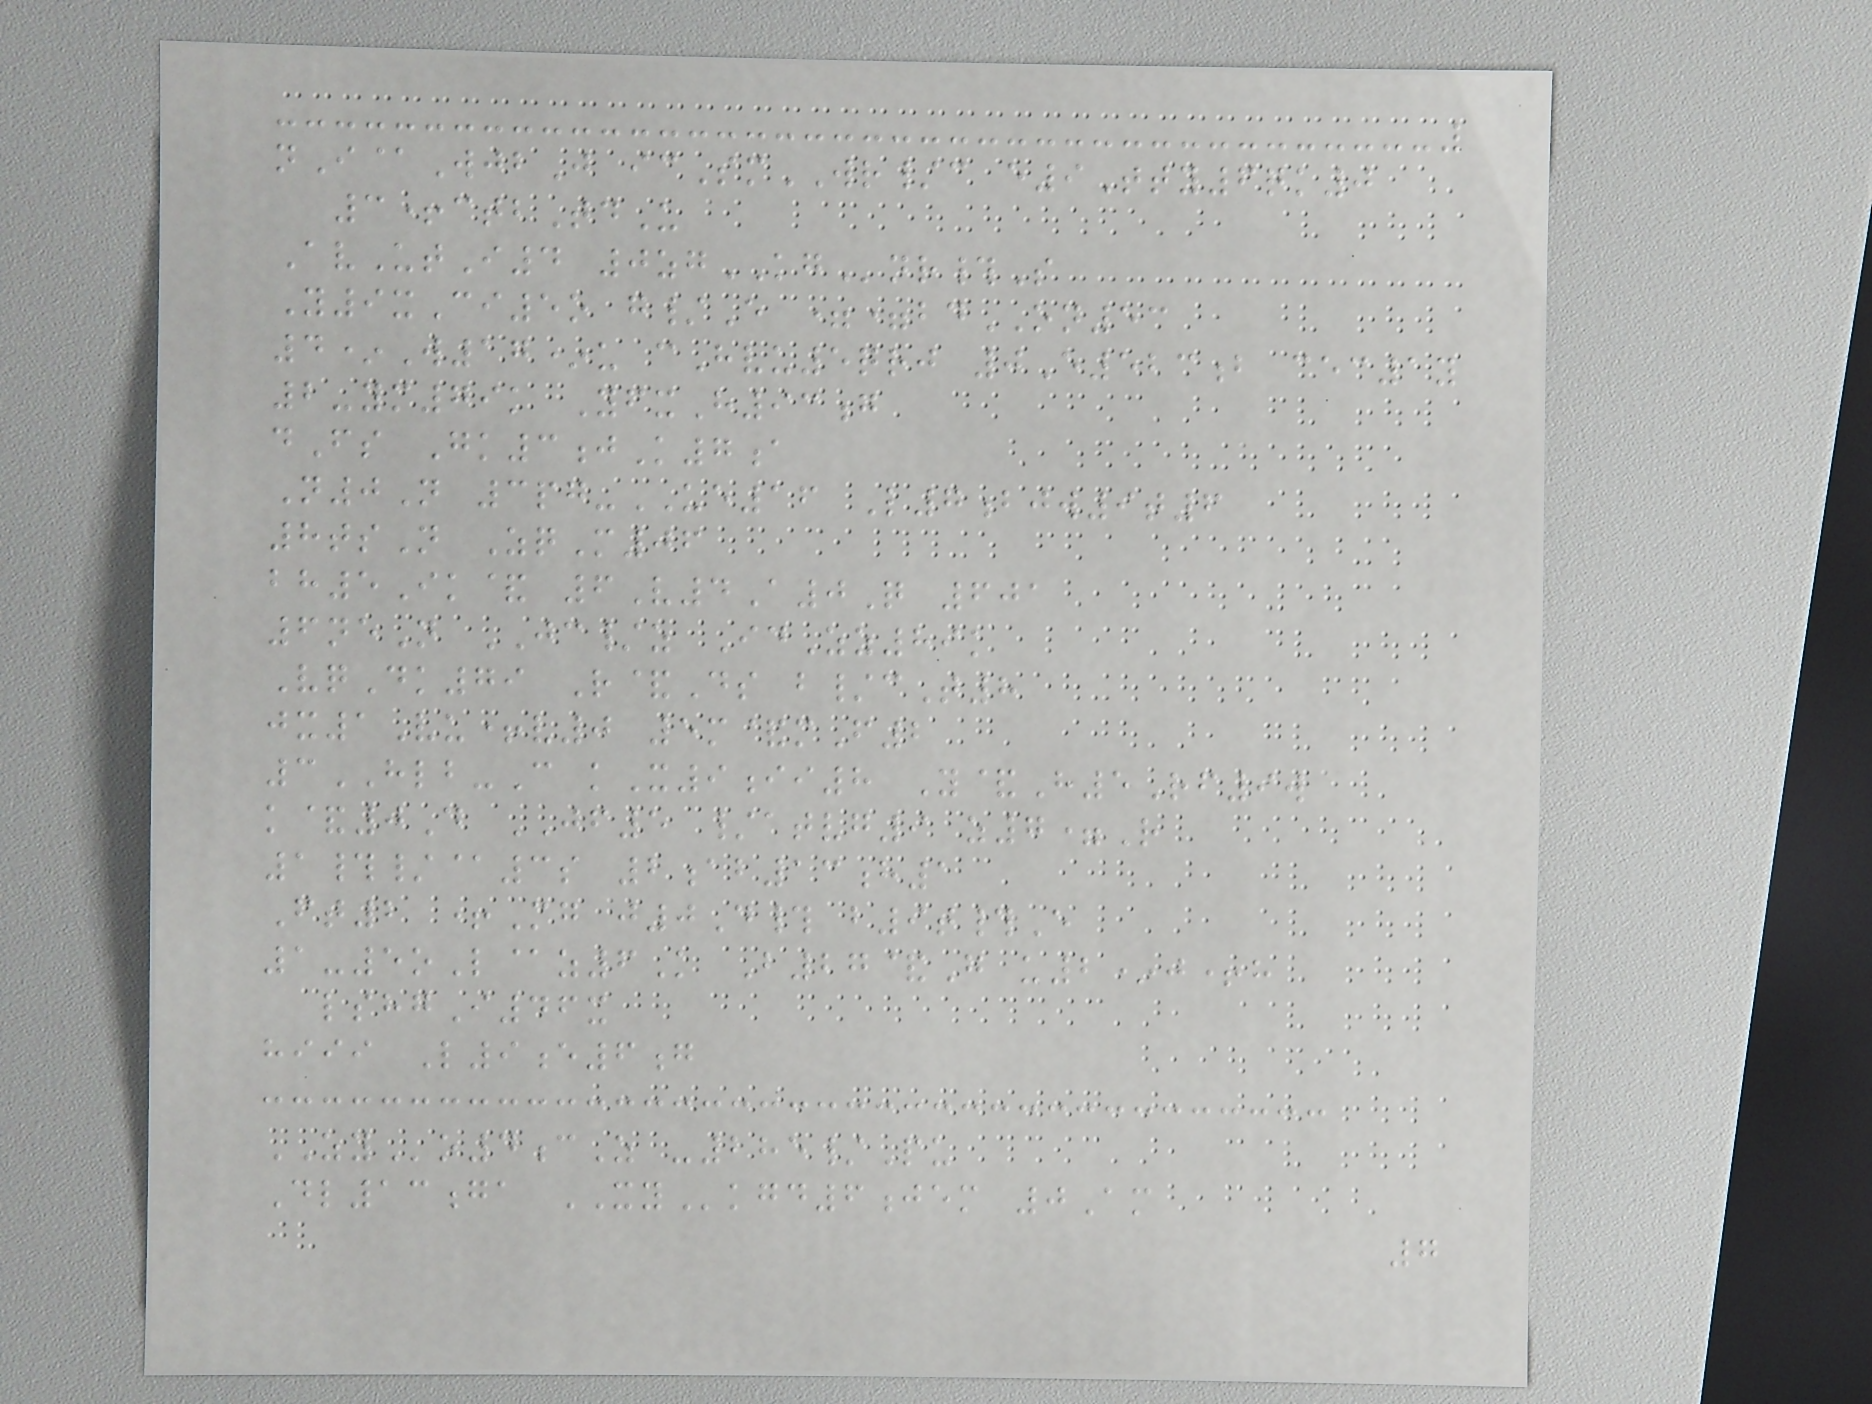nI@WjbJ icSmWR/c e9Tty6qk0
3+ctbTdU
AvUtI4 0zgKGnr#S
Y9xCi5o g/E ==bdON53
4*W17*u cHvu5qrj 0E523b cec1y
2-ym79k YfxH93g
dFs Gk3jK7a
N0N 3pg-UE16 L7bjw9t6
8tsN ZqM06
bh5Ik& 6V4A0Q 601
6neN JC/z IdZz89k
VqDk79 R&Ds b/cT8
jx1Vu+v0 5m&mF2
3HLB-C kX9ii8 Y&H5Rf9w
k&0D JF5 /atvg9 z7=R
1#/@3s 2ab13h1
Ft2 +Mg j0D# b9t#E
1-5oL@z6K B27&G u2*j+h
lshgI46x
hiii L9e6g
ZYo4cZ -285/Pu
Dl13ga XYkgd6jem 0Am
7
